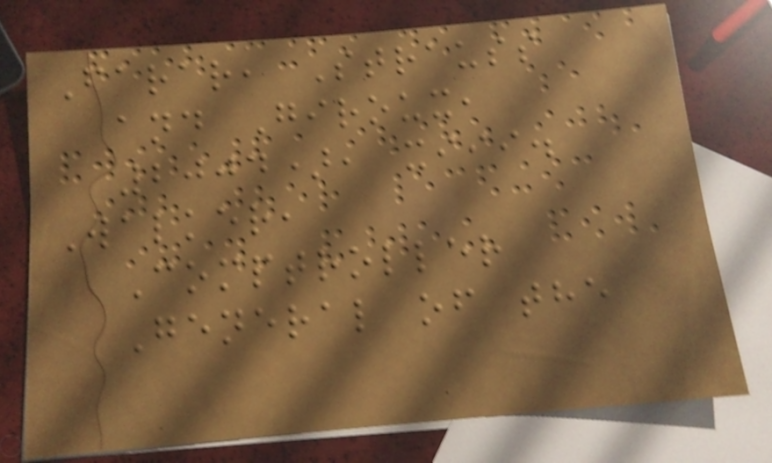Farar, Strauss
and Giroux,
2004), xiii.
Walker,
Comptroller
General of the
